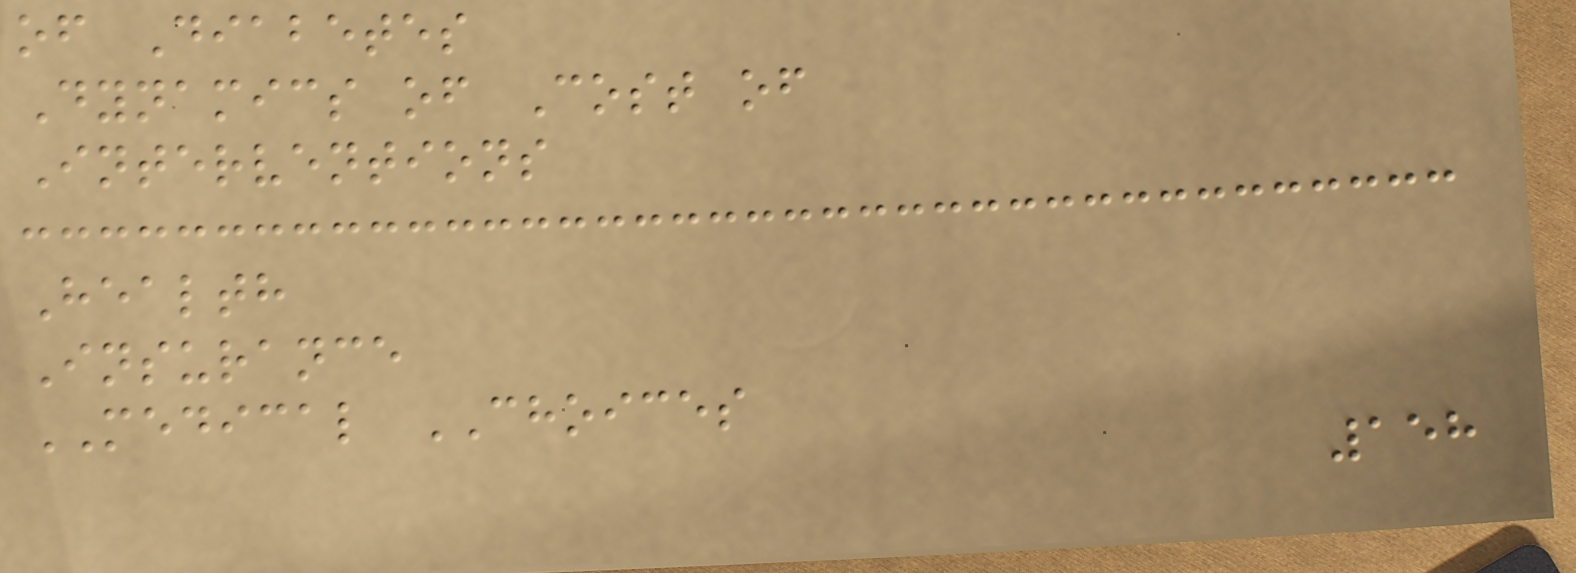of Diabetes
Dynamics of Cost of
Interventions
Health
Insurance
MEDICAL CHOICES
158
